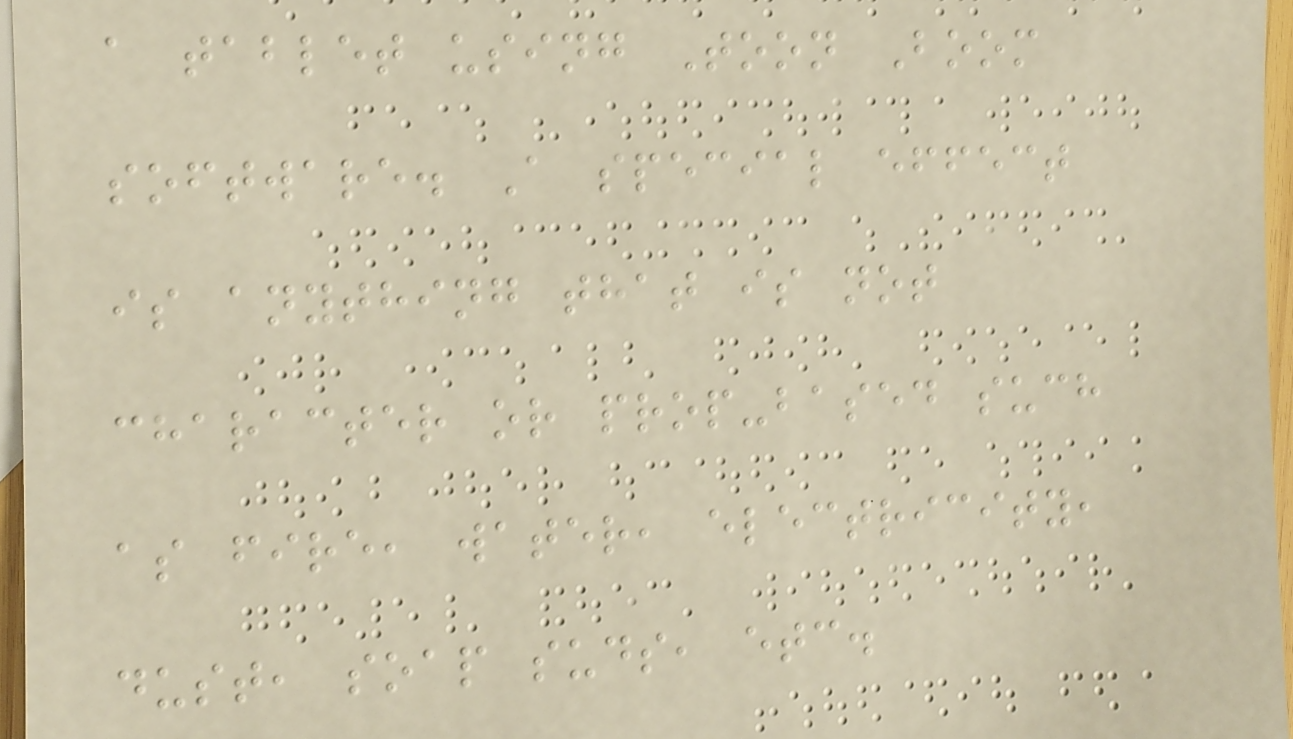a tablet using Toon Boom
software. A special effect
is anything that is not
character or prop-based such
as fire, water, electricity,
dust, soap suds, etc.
